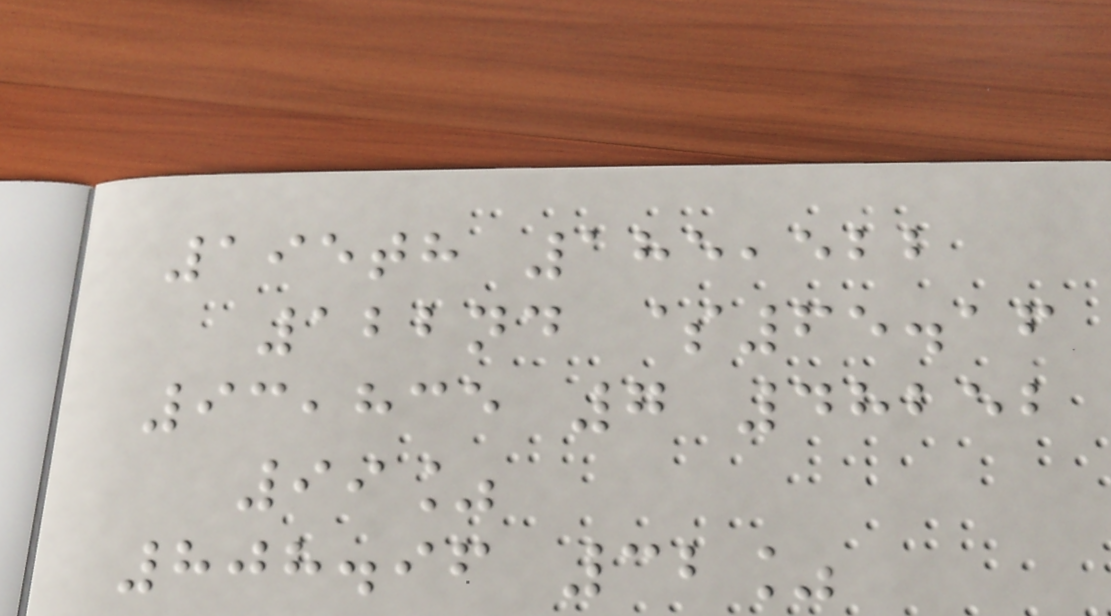195th 185,522
122nd $65.16
93,835 7 48252
99%
808.96 32%
